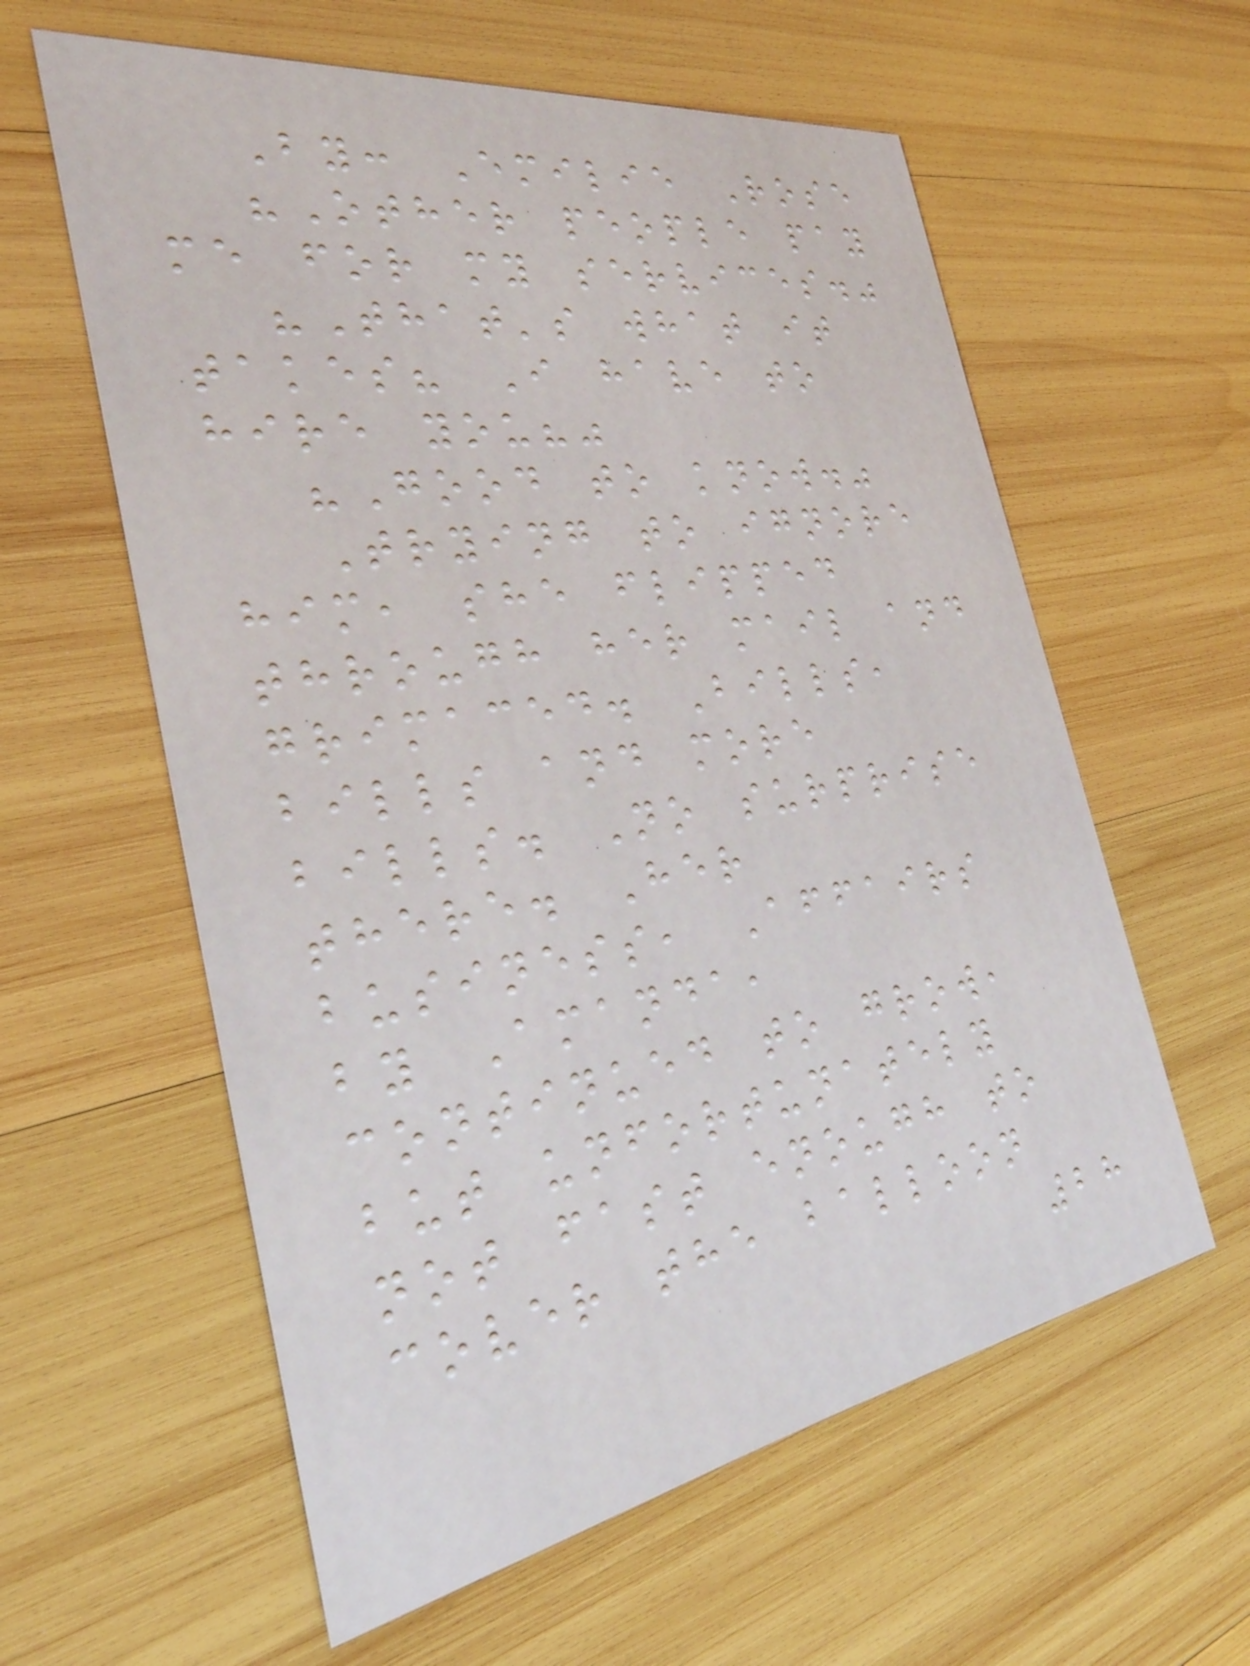By: Emilie Rose
"Other people pay
me for my services."
"That's what it
takes? I have to
hire you?"
"Good to know."
Trying to ignore
him, she flipped
through her mail and
grimaced. Bills,
bills and more
bills. No surprise
there. Her
business, Affairs
by Amanda,
continued to grow,
but unfortunately
not fast enough to
cover the balloon
28
